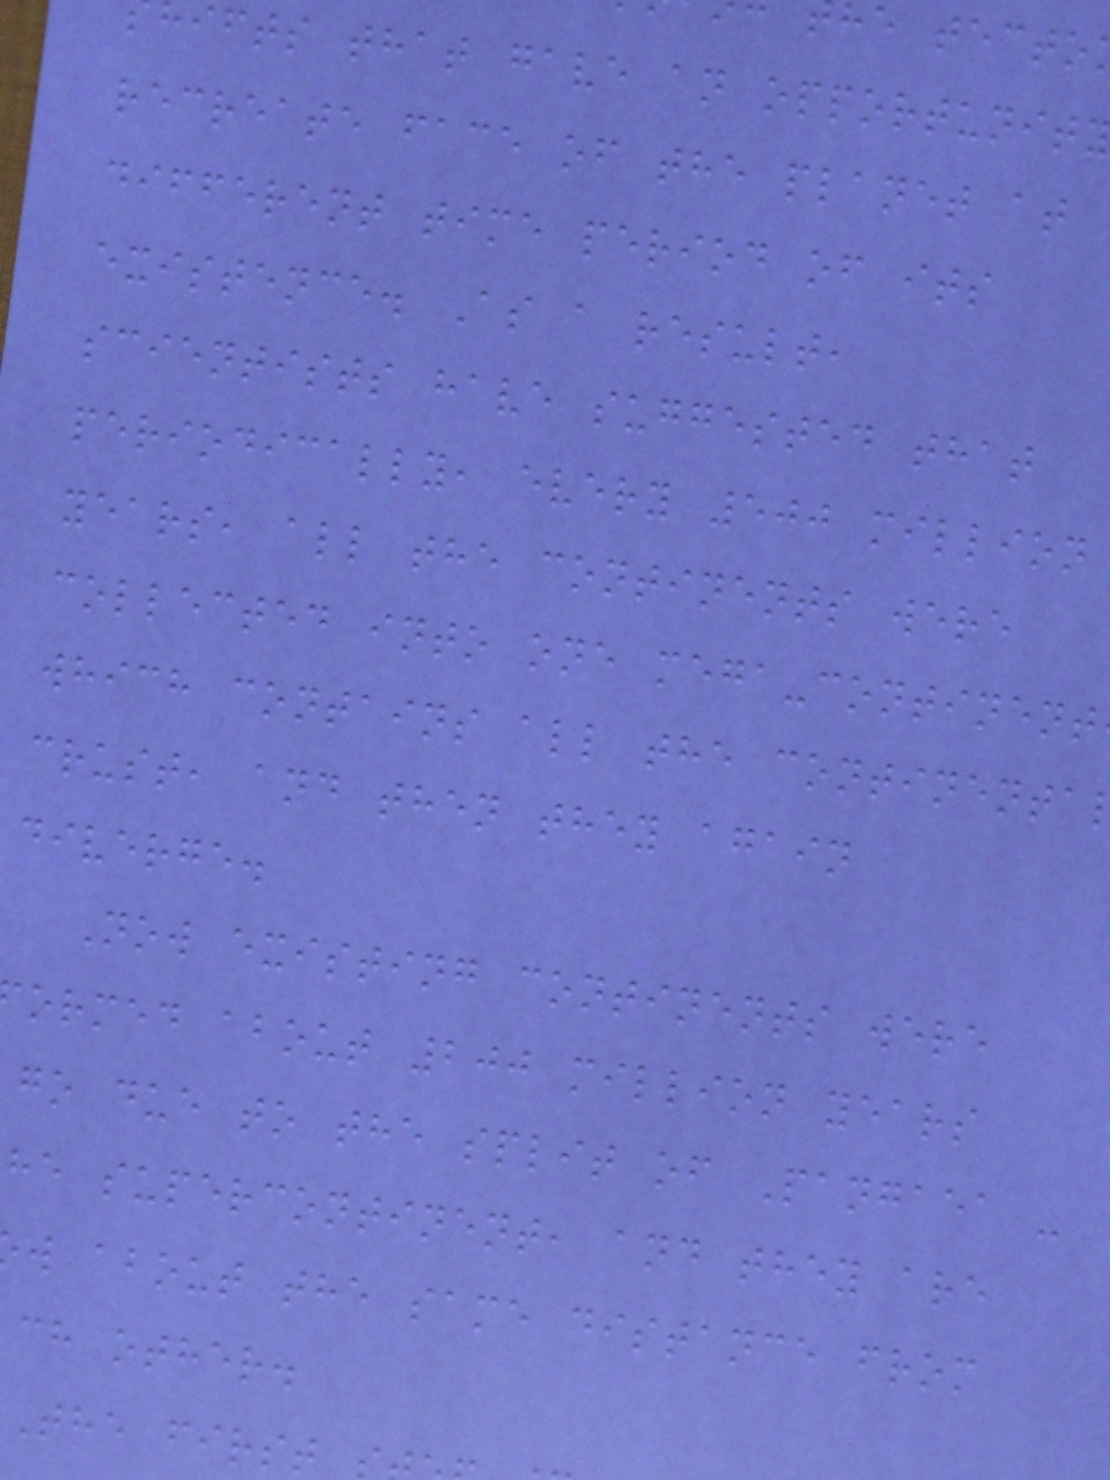he tecto
ifts that gave an opportunit
recreate face of the planet at
different time period of its
existence. As a result,
scientists have suggested that
periodically, every 500 million
years, all the continents were
collected into one mega-continent
which contains all the continenta
crust, and then they again
diverge.
Now existing continents were
ormed about 200 million years
go due to the split of Pangaea -
he supercontinent, and they are
w about the same distance from
ch other.
The first
